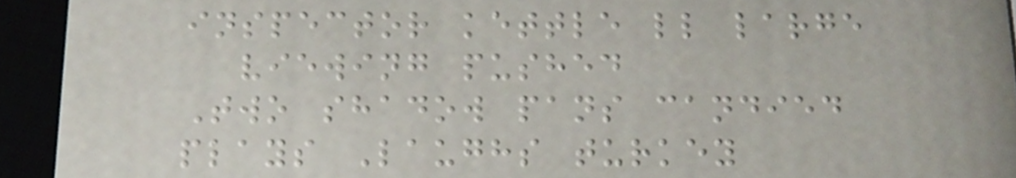inspector kettle ll large
viewing pushed
Two shadow pans candied
plays Laughs turkey
